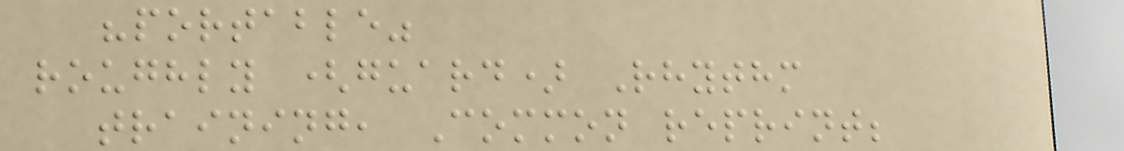"portable"
roughly (guard) Rhythm
training, Common reprint;
